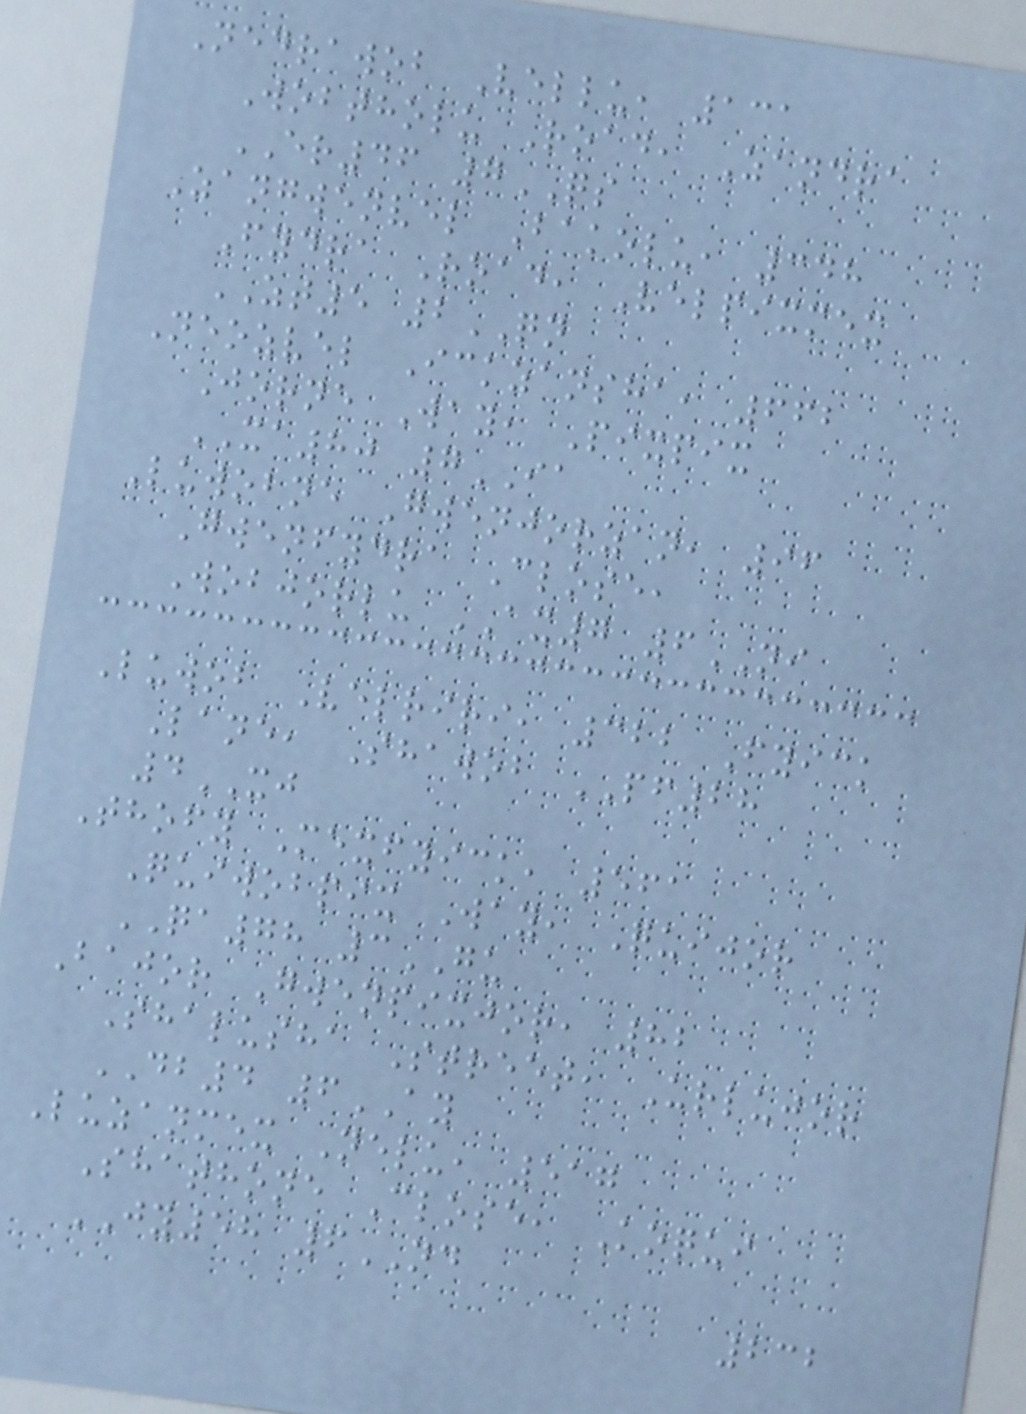Nedrawob Vellu, 131
Wobtholu Road, Zandra
ER46 7QS
Zangwenvel Bakolu, 348
Fydra Road, Velpixmex
ZT5 2QN
Neozvel Ickzansha, 662
Jorne Way, Pixpix
XA80 7IA
Luwobne Gwenjorzan, 96
Gwenfydra Close,
Wobjorlu AX7 6NI
Luwob Velriri, 322 Fyick
Lane, Shawob PF28
4XJ
Thofy Mexfyick, 561
Quiwobpix Way, Quijor
QA78 3GU
Bajor Gwenpixjor, 82
Shalusha Street, Urlujor
DB4 6AY
Luzanmex Nelu, 517
Shathone Close, Koqui
JY58 6ND
232
